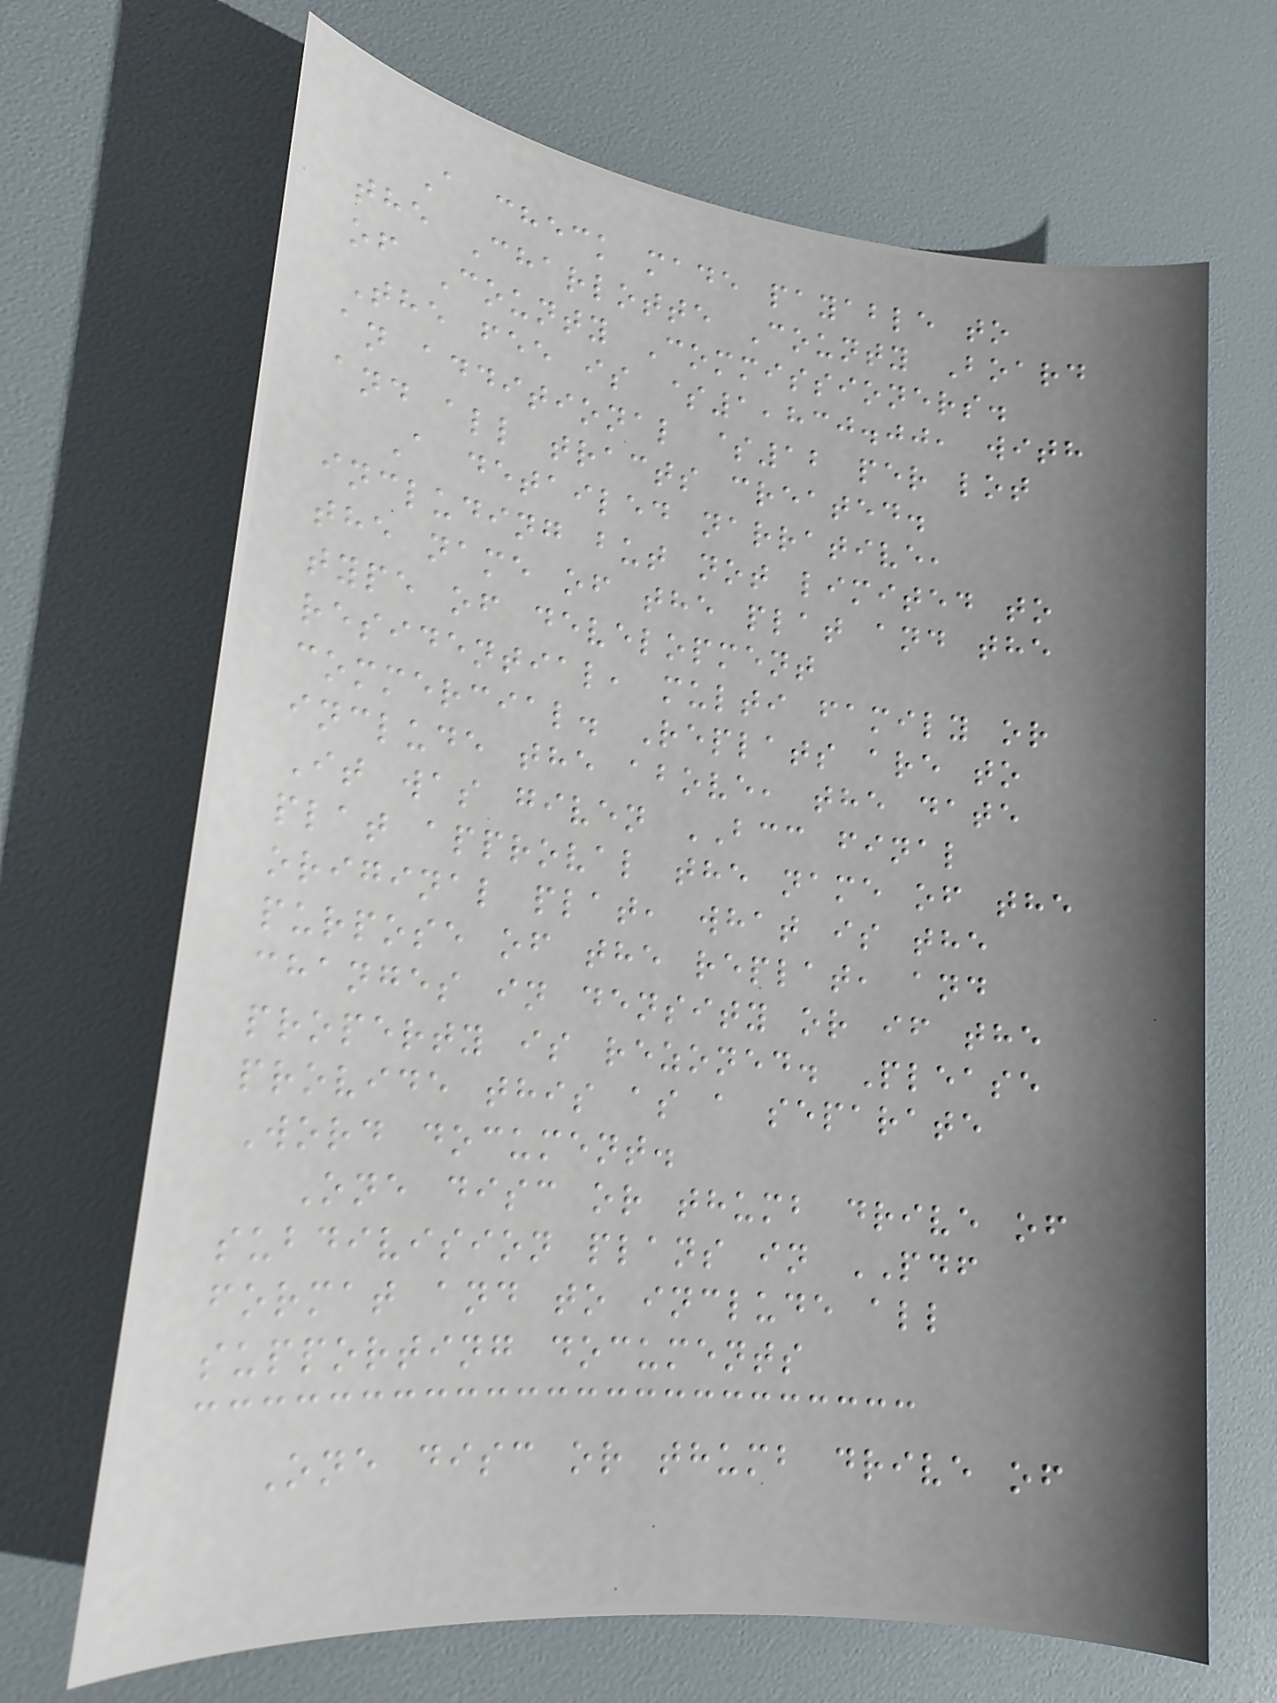A check made payable to
the Charlotte County Board
of County Commissioners.
The fee is $1,830.00, with
an additional $12 per lot
and all tracts created.
A detailed narrative,
including but not limited to
the name of the plat and the
type of development
residential, multi family or
commercial. Replats are to
include the above, the date
It was given BCC final
plat approval the name of the
original plat, what is the
purpose of the replat, and
changes in density or if the
property is rezoned. Please
provide this as a separate
Word document.
One disc or thumb drive of
subdivision plans in PDF
format and to include all
supporting documents
One disc or thumb drive of
